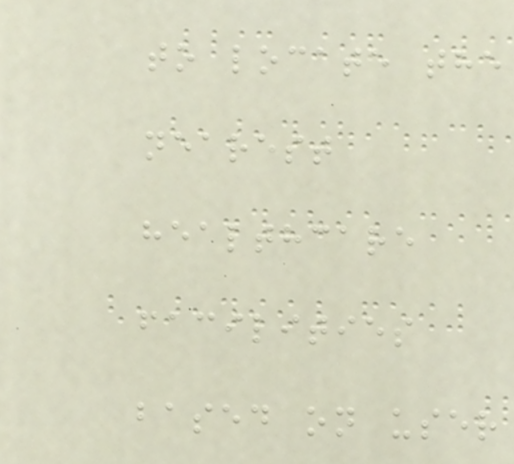to locate the
nearest
healthcare
facilities
based on user
